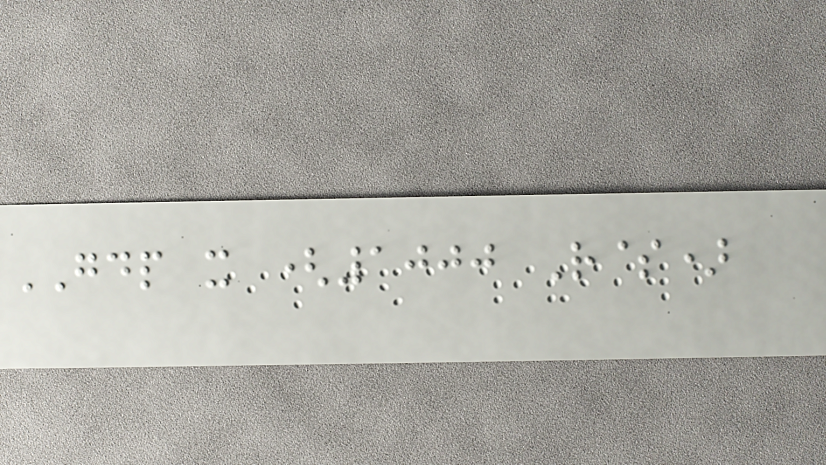GDP x (1000 R$)
